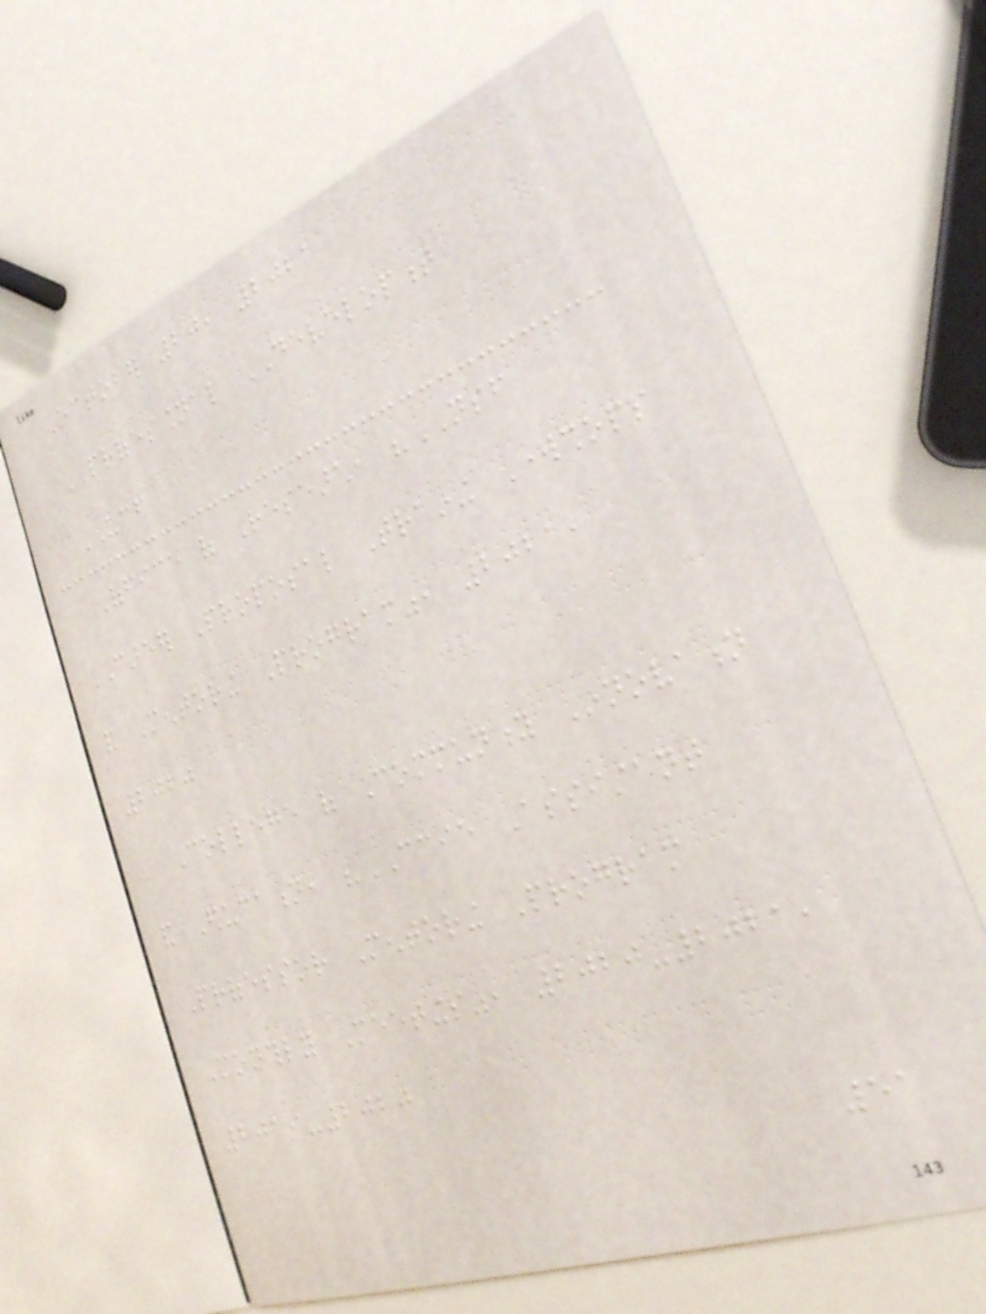October 20, 2021
PROFESSIONAL DEVELOPMENT
UCF
Office of Research, "NSF
CAREER Proposal Training Workshops
and Mentoring Program", 2021,
2020
College of Community Innovation
and Education, "CCIE Assistant
Professor Mentoring Program
Monthly Meetings", 2020-2021,
2019-2020
51
